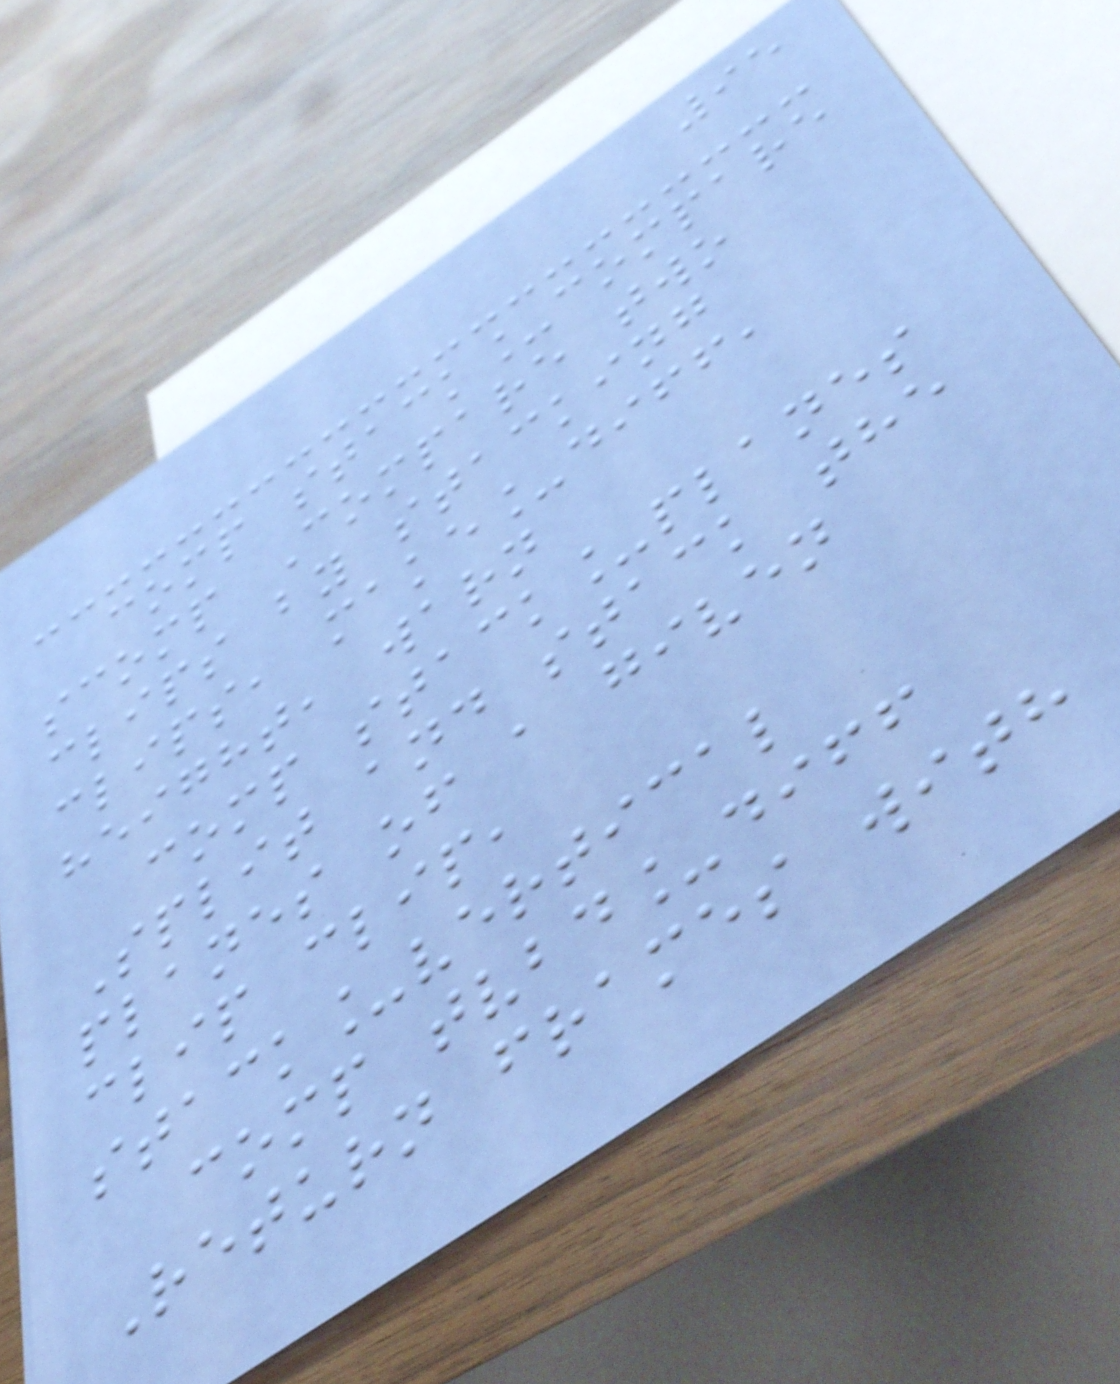95
comp stack_compare
scomp Compare two
clips by stacking
clips, make_diff,
height, warn
comp stack_planes
Split and stack the
planes of a given
clip clip,
stack_vertical
comp tvbd_diff
Return frames with
